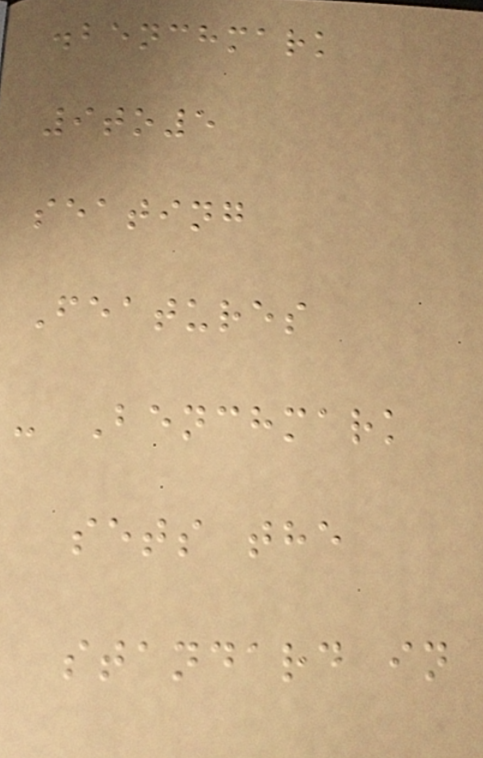.benchmark
9to5
seating
Features
- Benchmark
sets the
standard in
